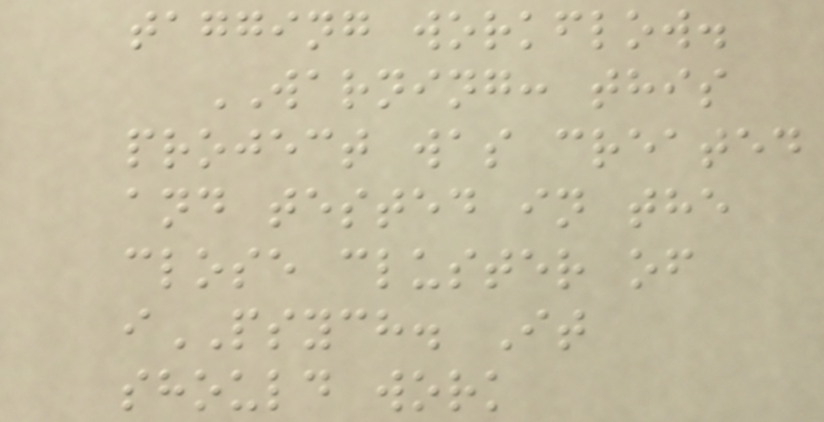tagging workflow.
WARNING: this
project was created
and tested in the
close cluster of
iPSYCH. It
should work
